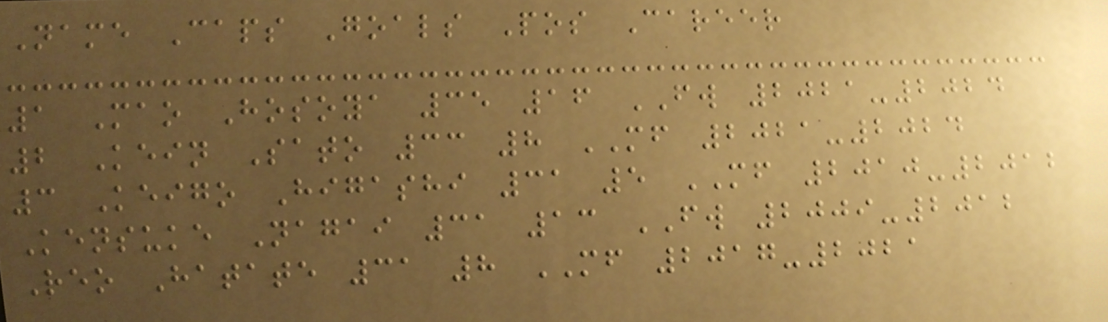Name Caps Goals Pos Career
1 Mao Hosoya 35 16 FW 2021-2024
2 Kein Sato 33 8 MF 2021-2024
3 Keigo Higashi 31 5 MF 2010-2012
Kensuke Nagai 31 13 FW 2009-2012
Reo Hatate 31 8 MF 2017-2021
